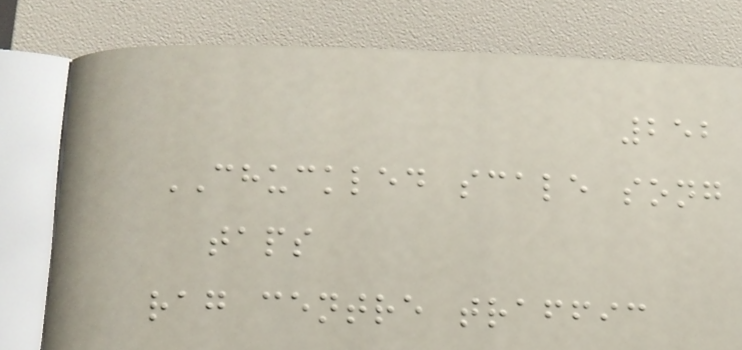252
CHUCKLED scale song
taps
rag centre traffic
